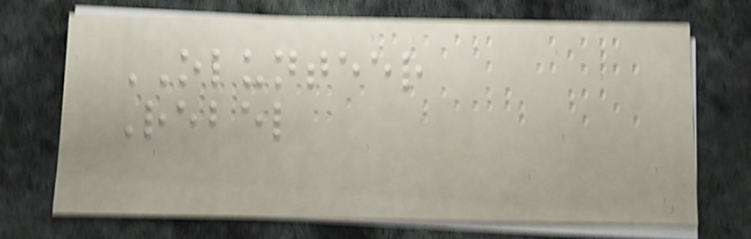OLUNTEER
Rebel
